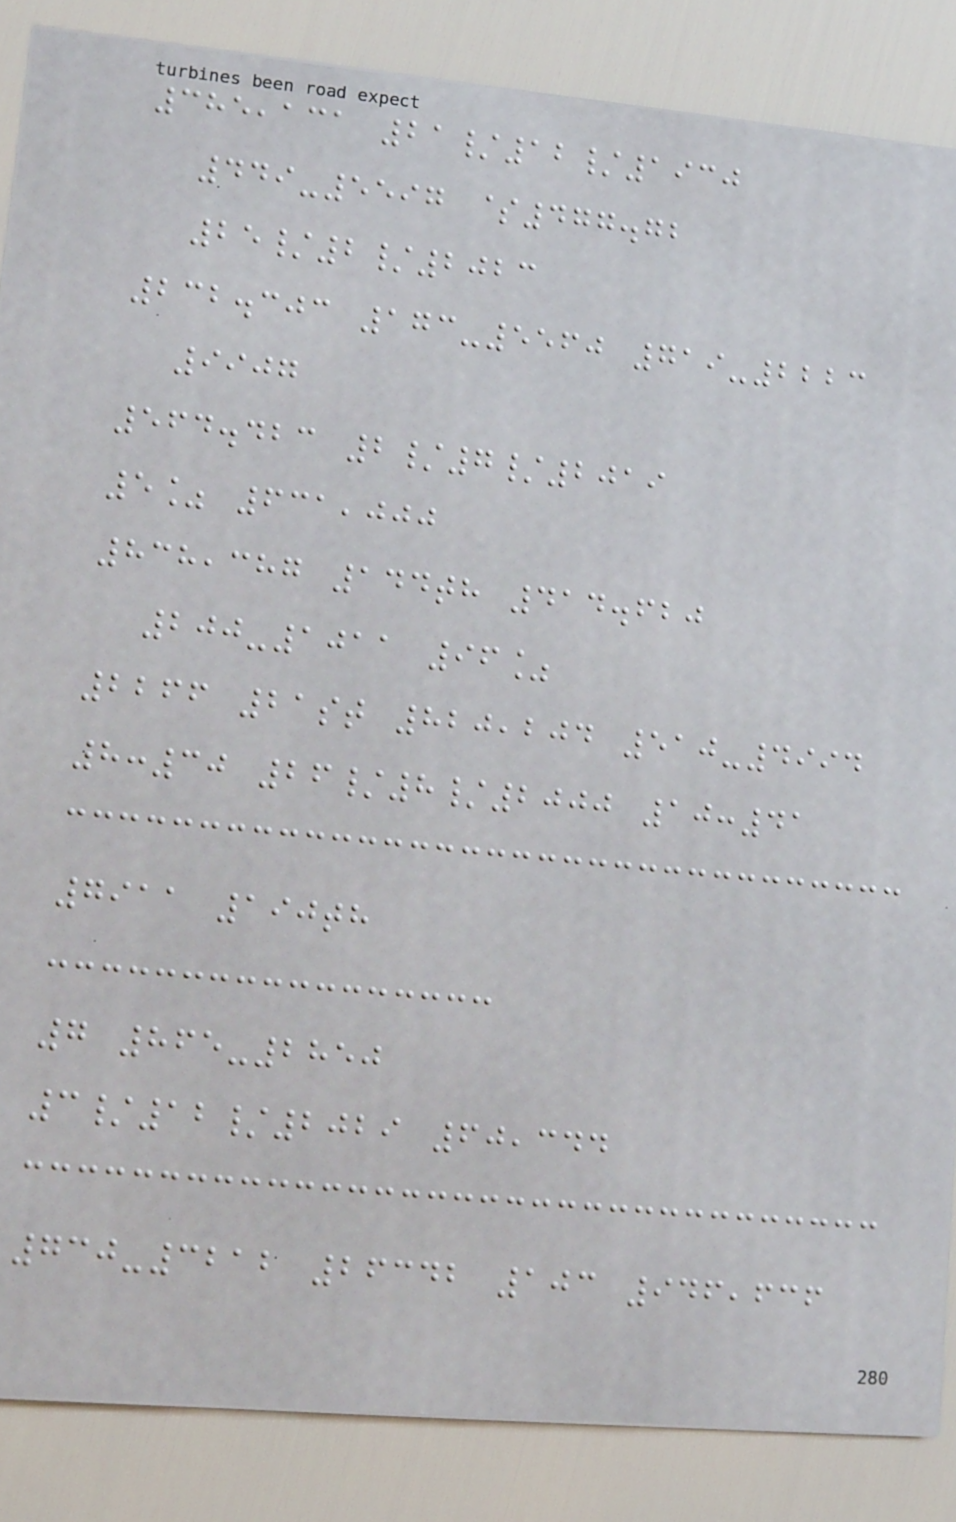385,131 21/12/1930
449-5597 $477.72
25/2/2023
232.303 173-5560 719-2223
9907
564.423 2/7/2019
5% 631,000
838,387 144th 414.620
200-1011 96%
2266 21st 820,204 510-4994
8:30 26/8/2000 10:41
7911 190th
7 865-2850
3/12/2029 60,344
730-3212 26342 103 946,636
